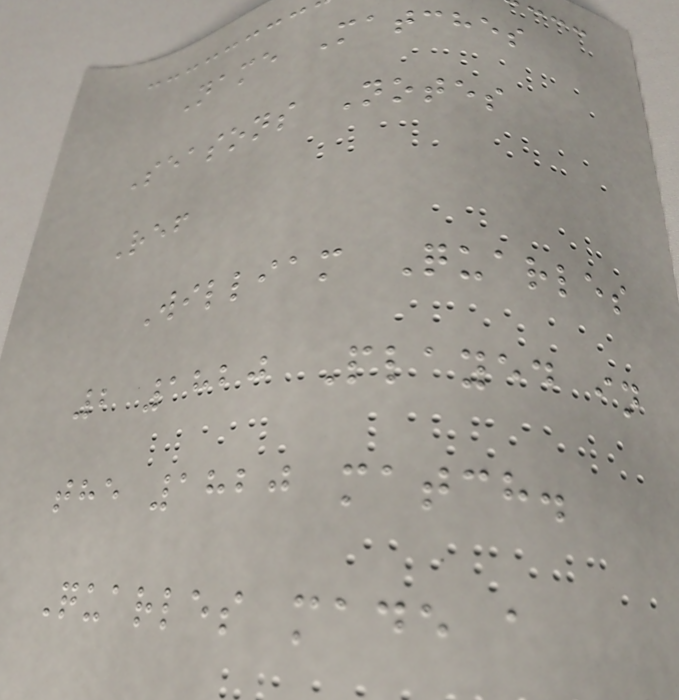Name Matches
Seasons Notes
Ref
William Quarles
2 1820 Played in
the 1820 match.
Quarles made a
